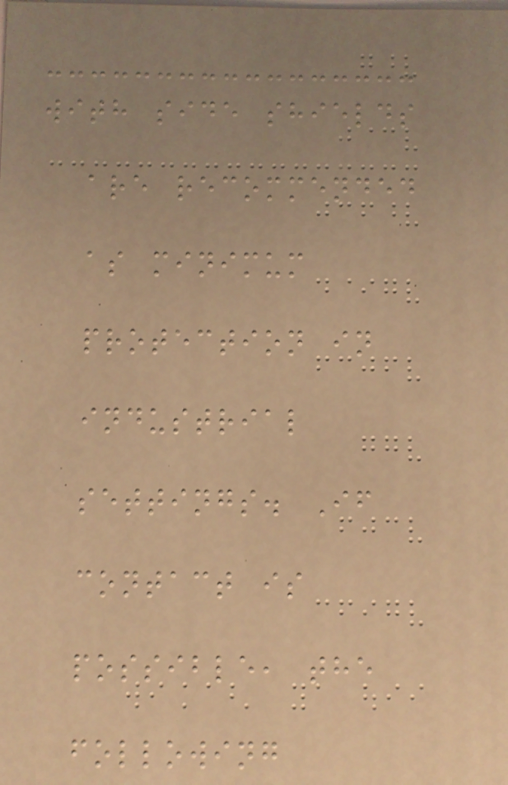with side shields
are recommended
as minimum
protection in
industrial
settings. If
contact is
possible, the
following
